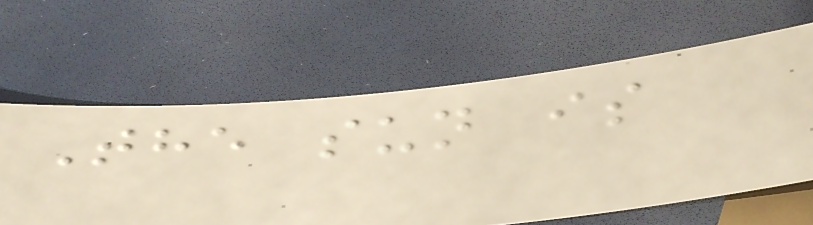The sun is
